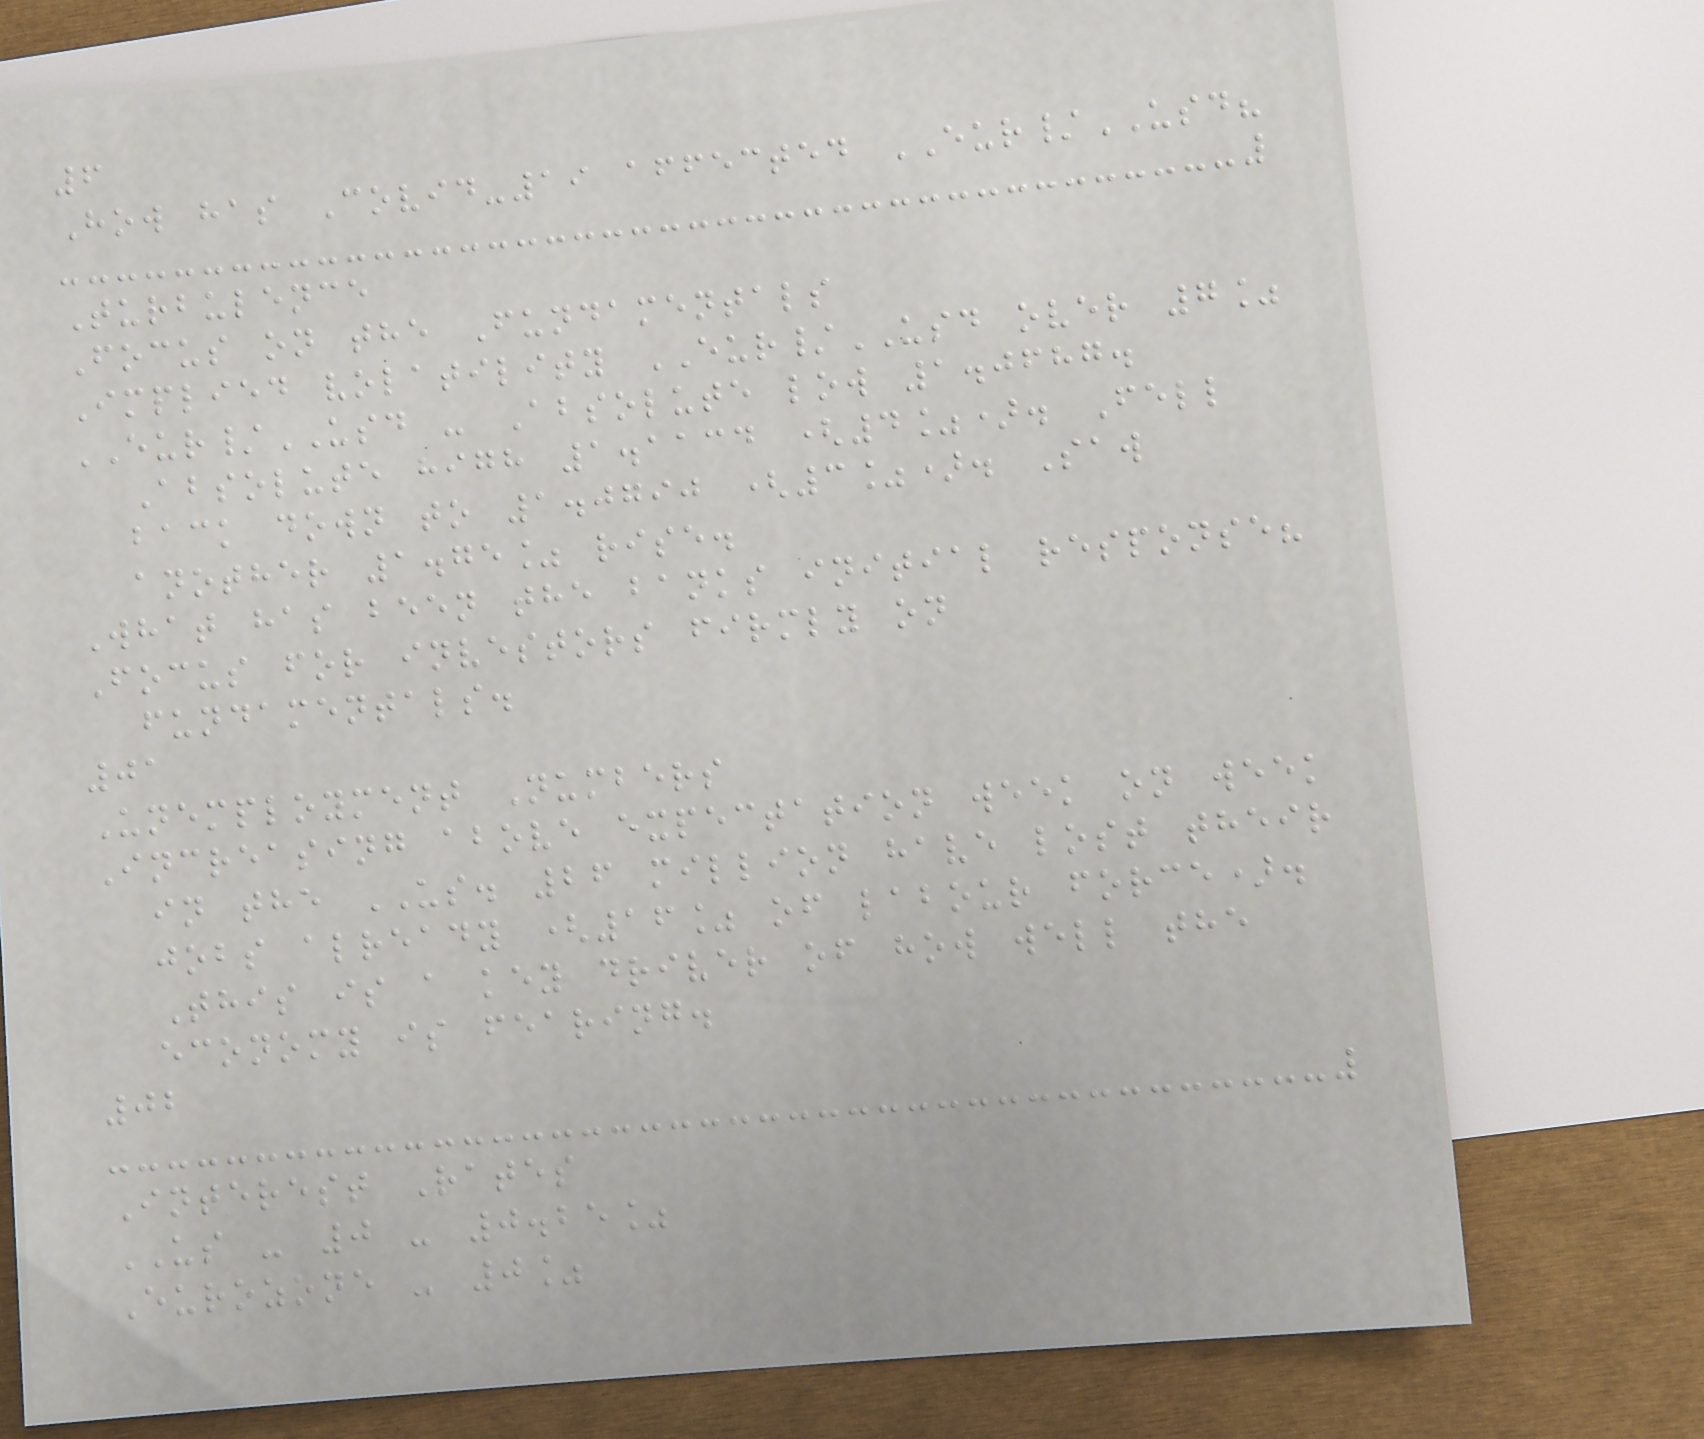6
How has Covid-19 affected EUR/USD?
Turbulence
Focus on the Fundamentals
Implied volatility EUR/USD over 7%
EUR/USD - Absolute low 1.0687.
Absolute high 1.1134 (4%). Fell
back down to 1.0790 (3%). Saw
another 1.75% rise.
What has been the banks initial response?
Focus for investors firmly on
fundamentals.
01
Unemployment Numbers
Increasing above expectation week on week
in the US. 26 million have lost their
jobs already (16% of labour force).
This is a key driver of how well the
economy is fearing.
02
Interest Rates
US - 0 - 0.25%
Eurozone - 0%
